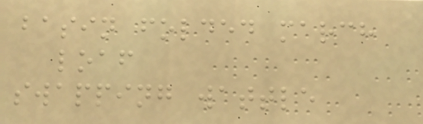basin folded march
loaf
swapping wattle
